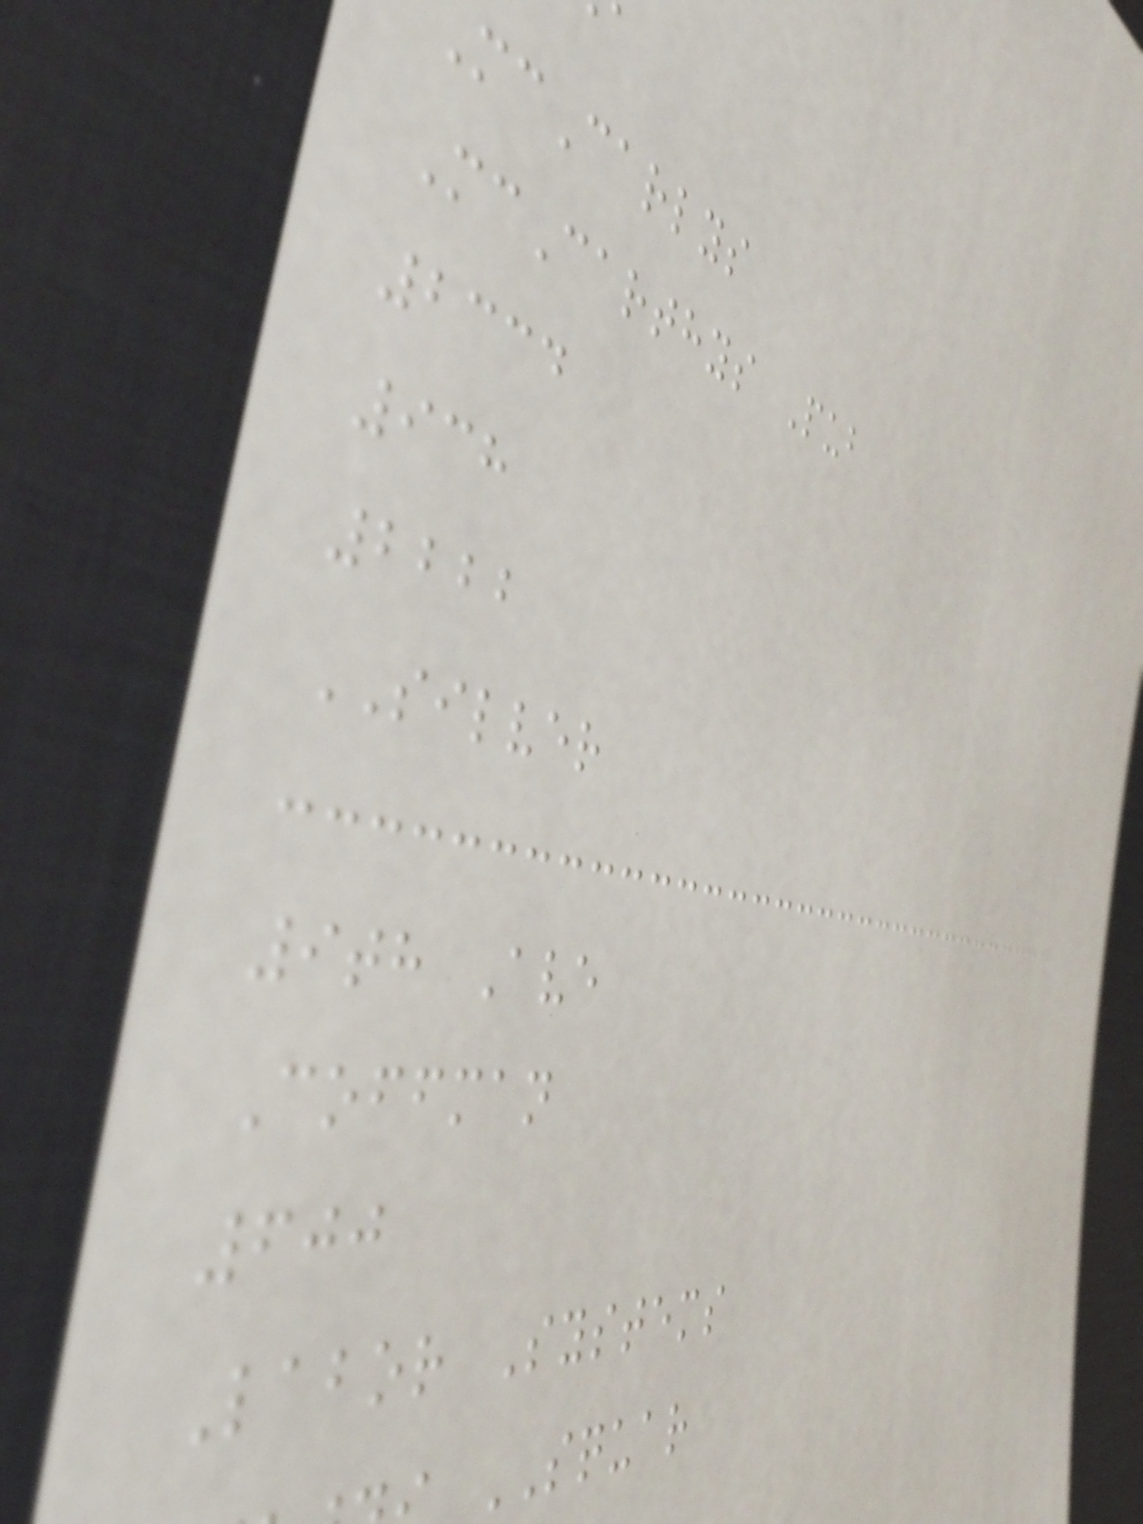cCarlys
McCarthys Pub
2334
938
2222
SILVER
9th Ave
Coffman
600
Labor Systems
SQUAR
